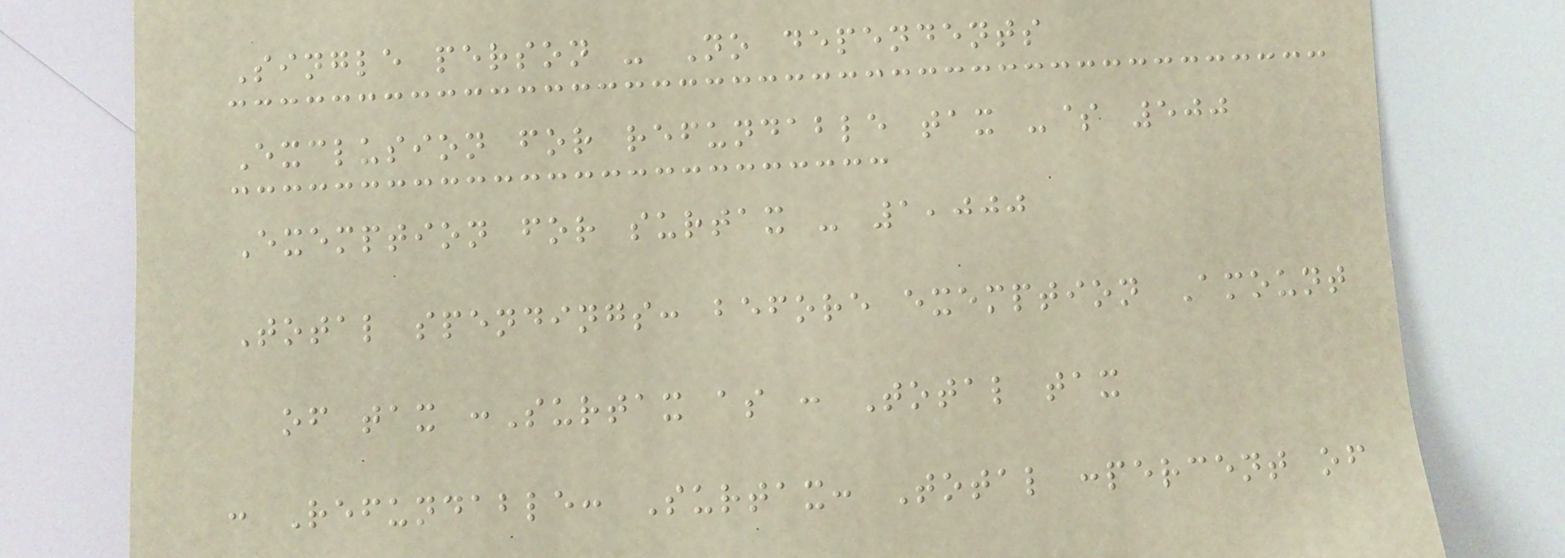Single person - No dependents
Exclusion for refundable tax -$ 500
Exemption for surtax - 1,000
Total spendings: before exemption Amount
of tax :Surtax as : Total tax
: Refundable: Surtax: Total :percent of
